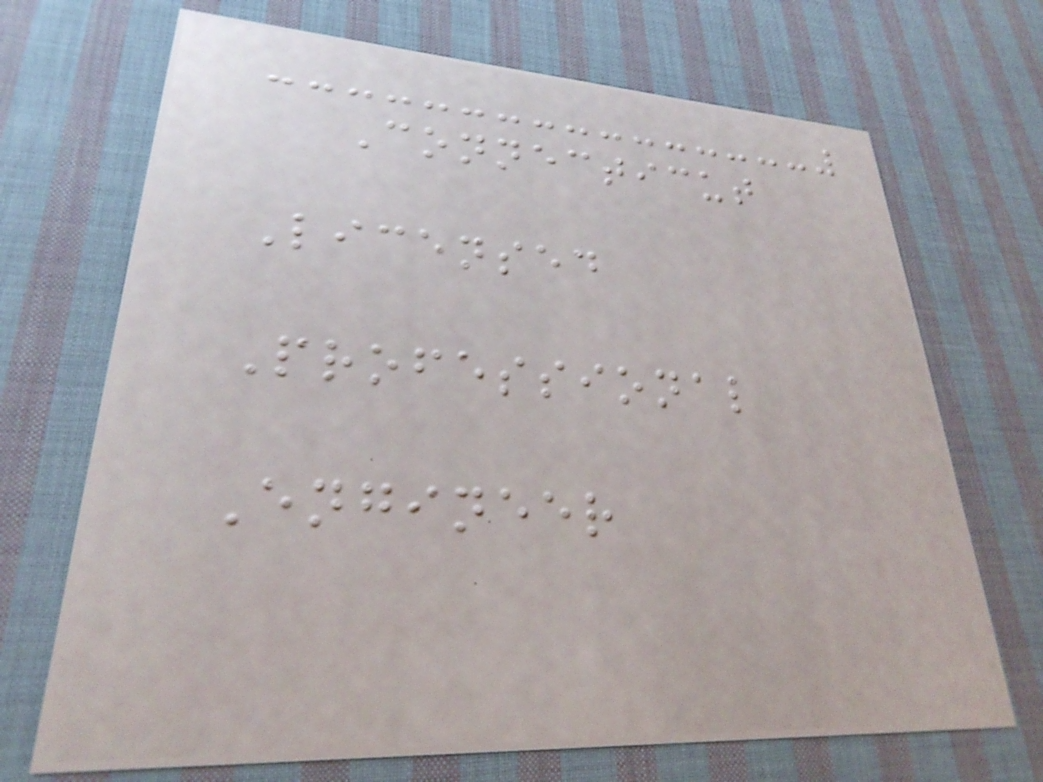Connecticut
Licensed
Professional
Engineer
